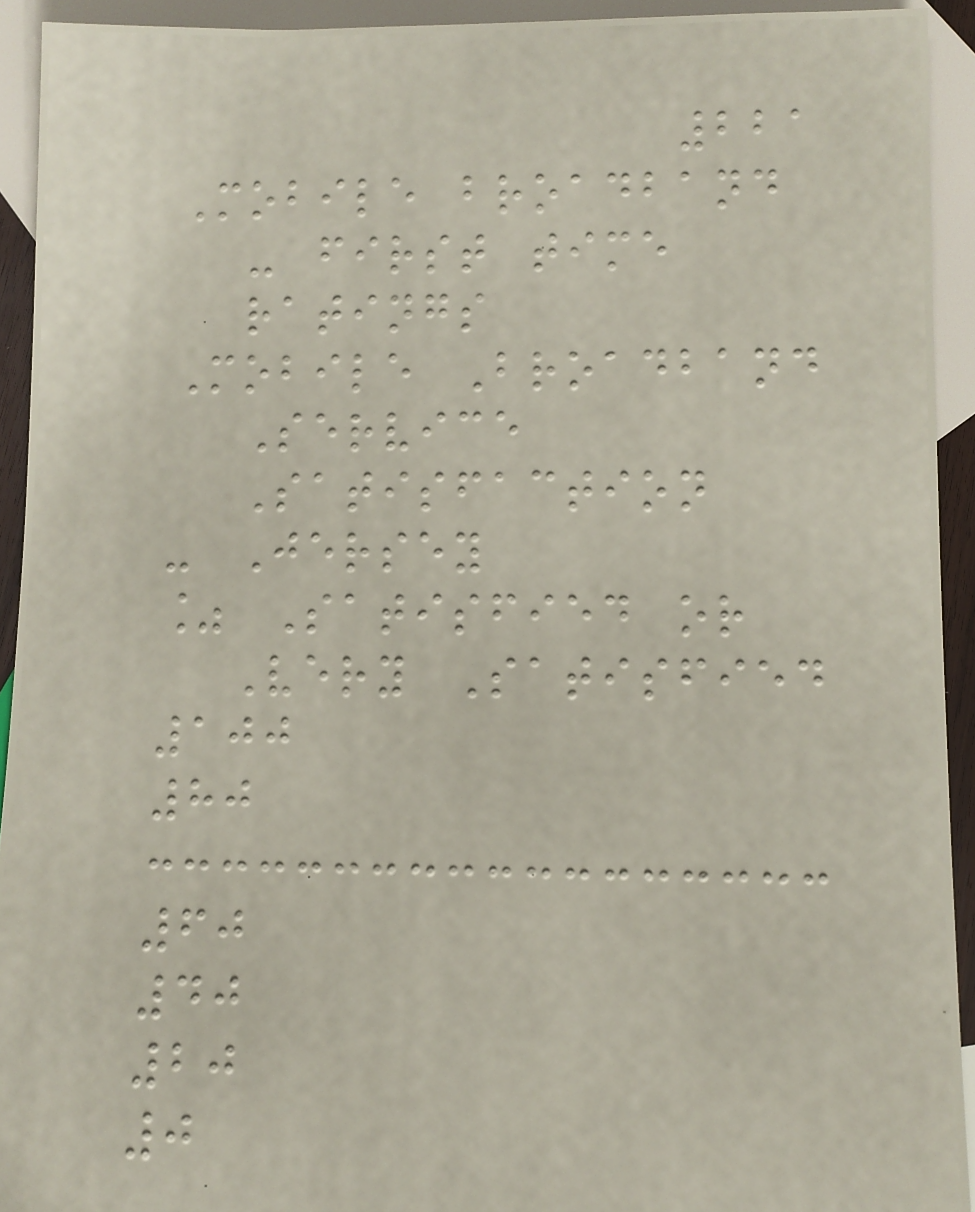221
Mobile broadband
- first time
ratings
Mobile Broadband
Service
Satisfaction
- Jersey
% Satisfied or
Very Satisfied
100
80
60
40
20
0
